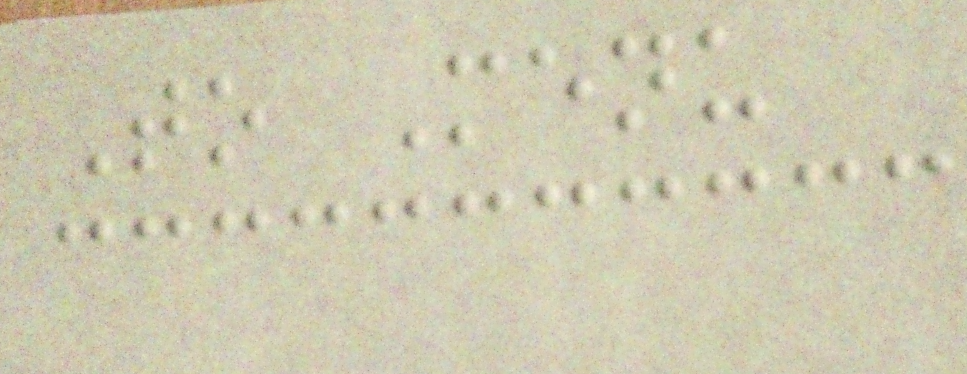To Menu
